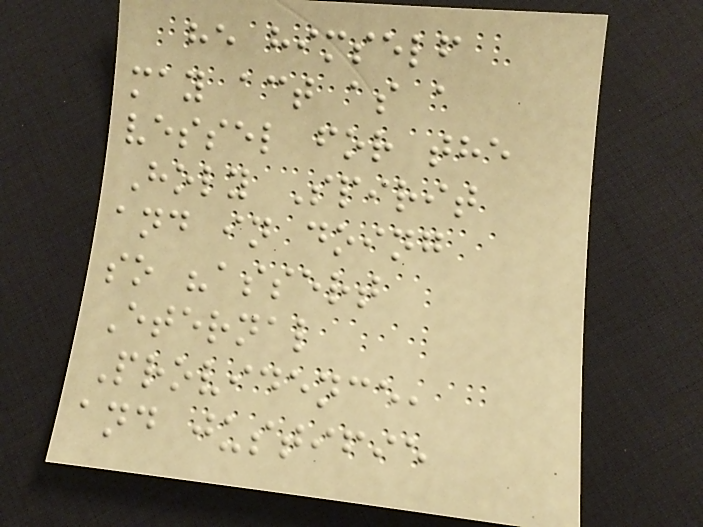he himself
may act as a
vessel for the
Holy Spirit
and in doing
so "assert
Eternal
Providence,
and justifie
